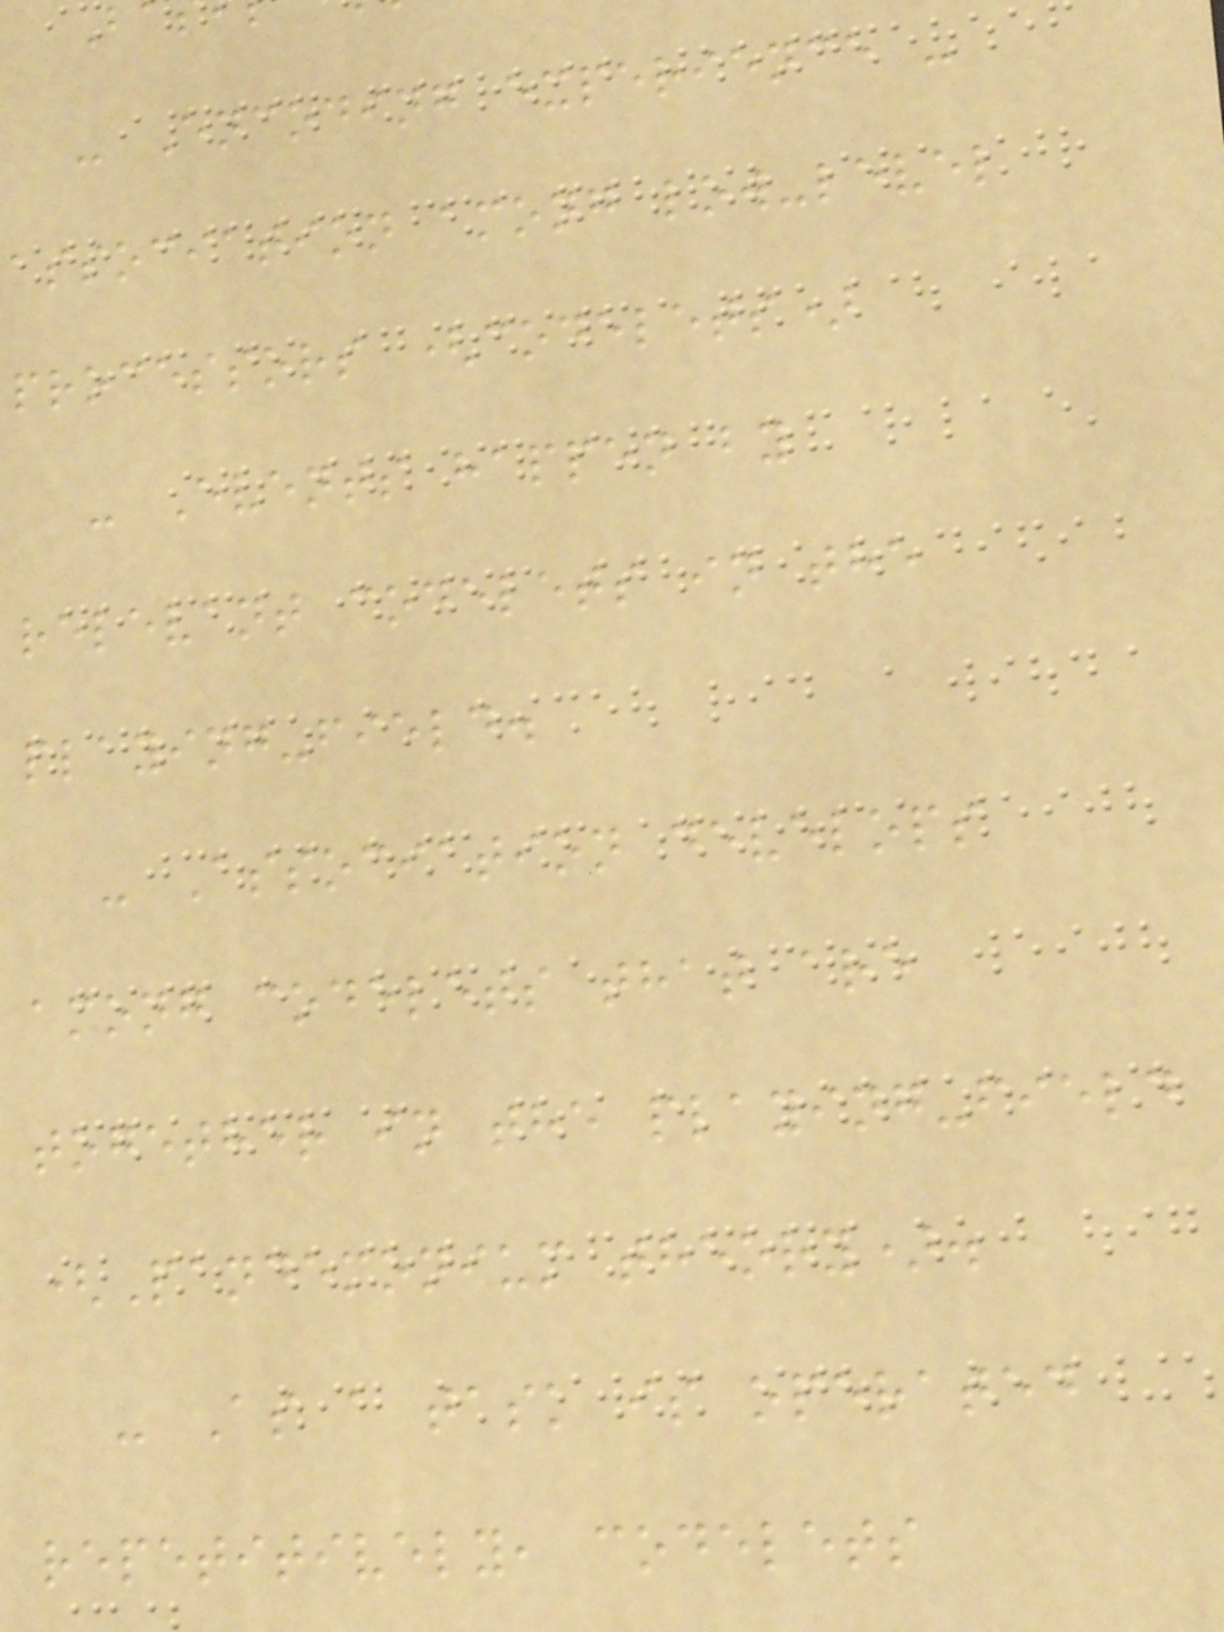- Encoding experience -
association among low-level
processors (codelets)
- Events happen by
relevant codelets in the
playing-field.
- Association develops
among codelets that are
together in the playing-field
(Pandemonium theory).
- As a task is operated
repetitively, codelets
